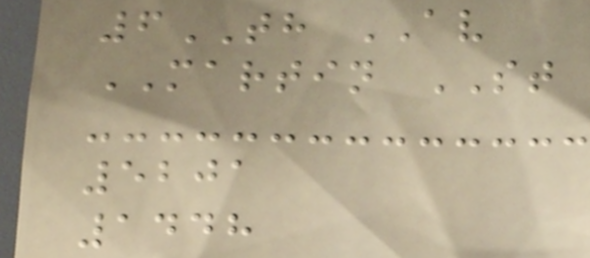6TH AV
MARTIN ST
5201
1448
